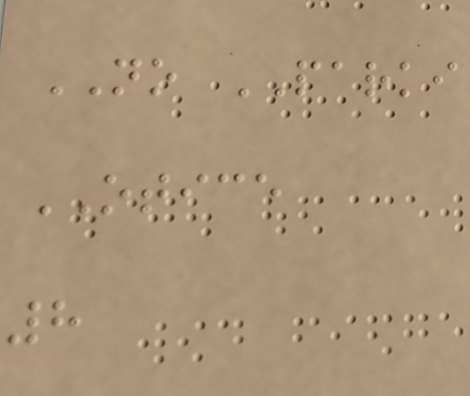NO PARKI
OTICE
8
